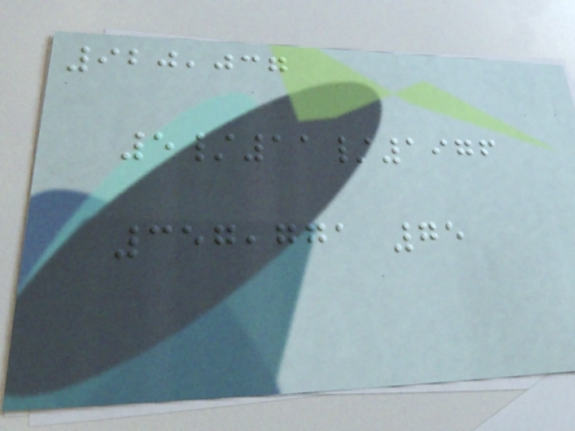920,037
5/11/1976
357,771 75
